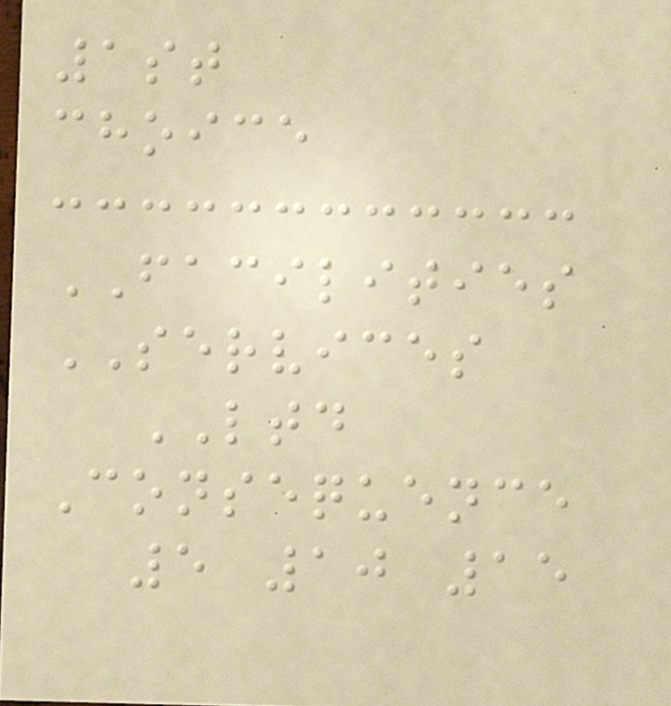1st
choice
FACILITIES
SERVICES
LTD
Consequence
5 10 15
